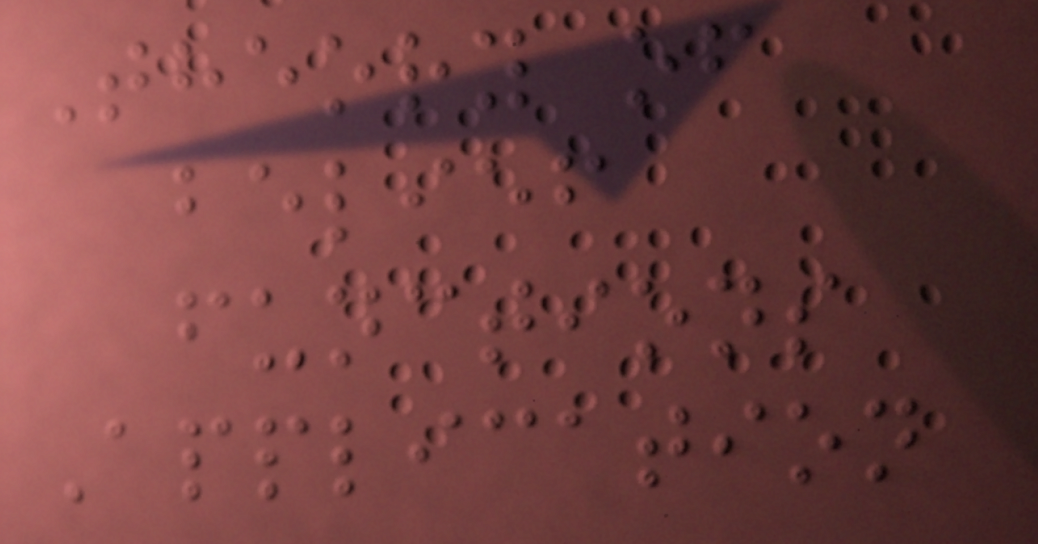Theory of
belief
functions
Application
